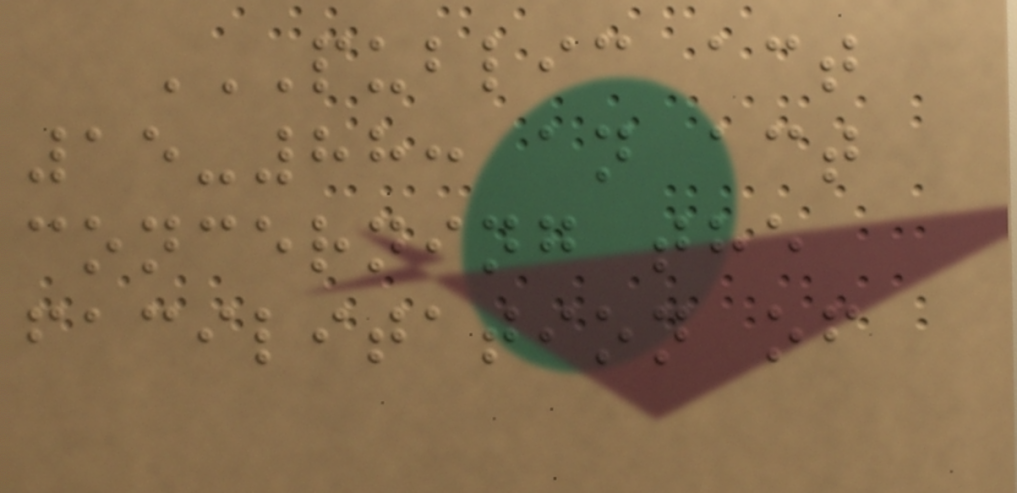PUBLIC ACT
15-88: AN ACT
CONCERNING THE
FACILITATION OF
